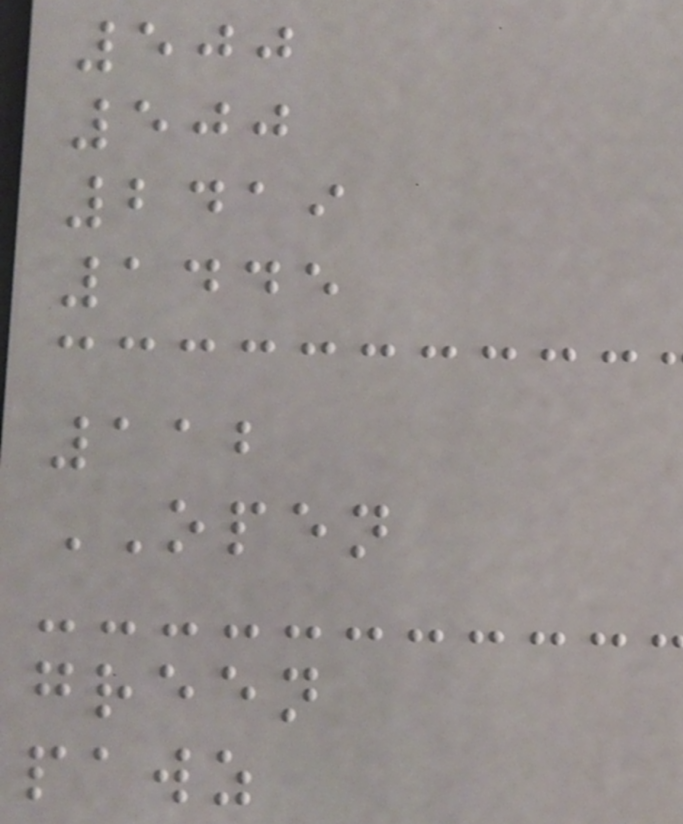500
500
2419
1445
112
OPEN
green
pawz
